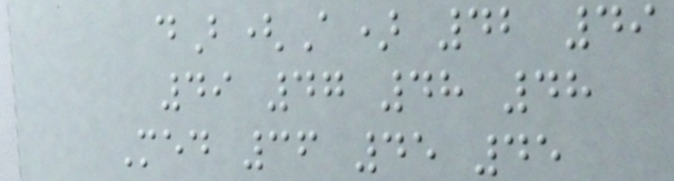dB(A) 42 49
49 47 48 48
Med 36 45 45
